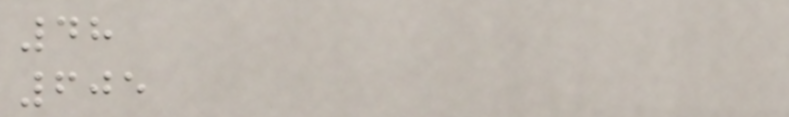48
605
